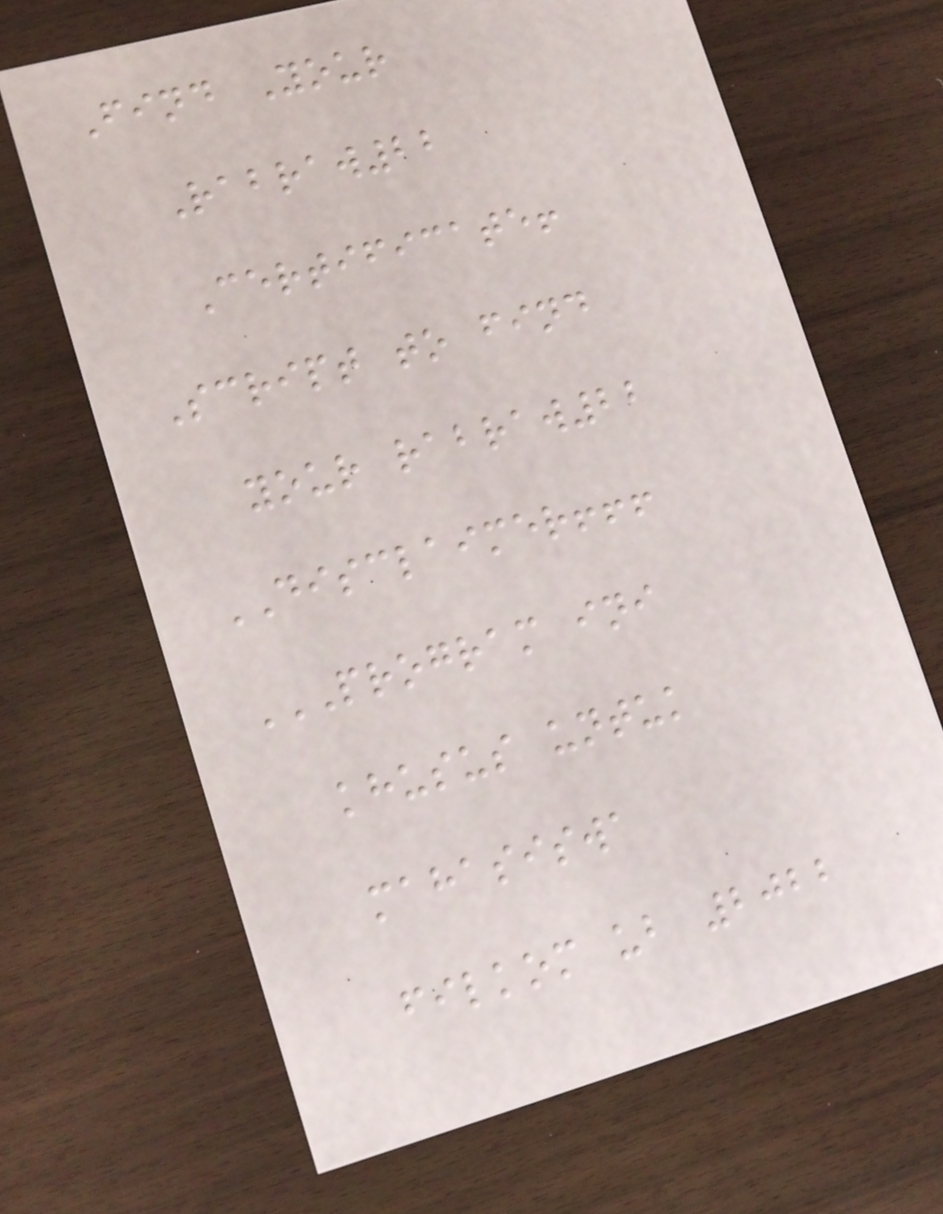Find Your
Rabraw22
Certificate!
Script to find
your rabraw22
DISCLAIMER!!!
PROGRAM INI
KHUSUS UNTUK
MAHASISWA
FILKOM UB 2022
